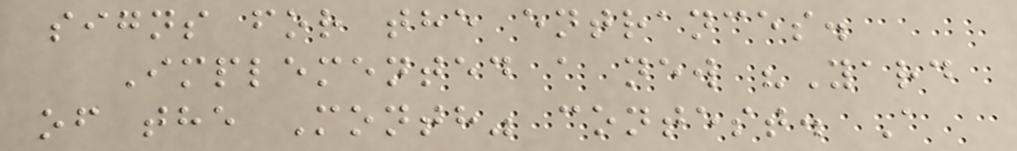signs for the entrances.
Implemented a new "Yard
of the Month" contest. A
